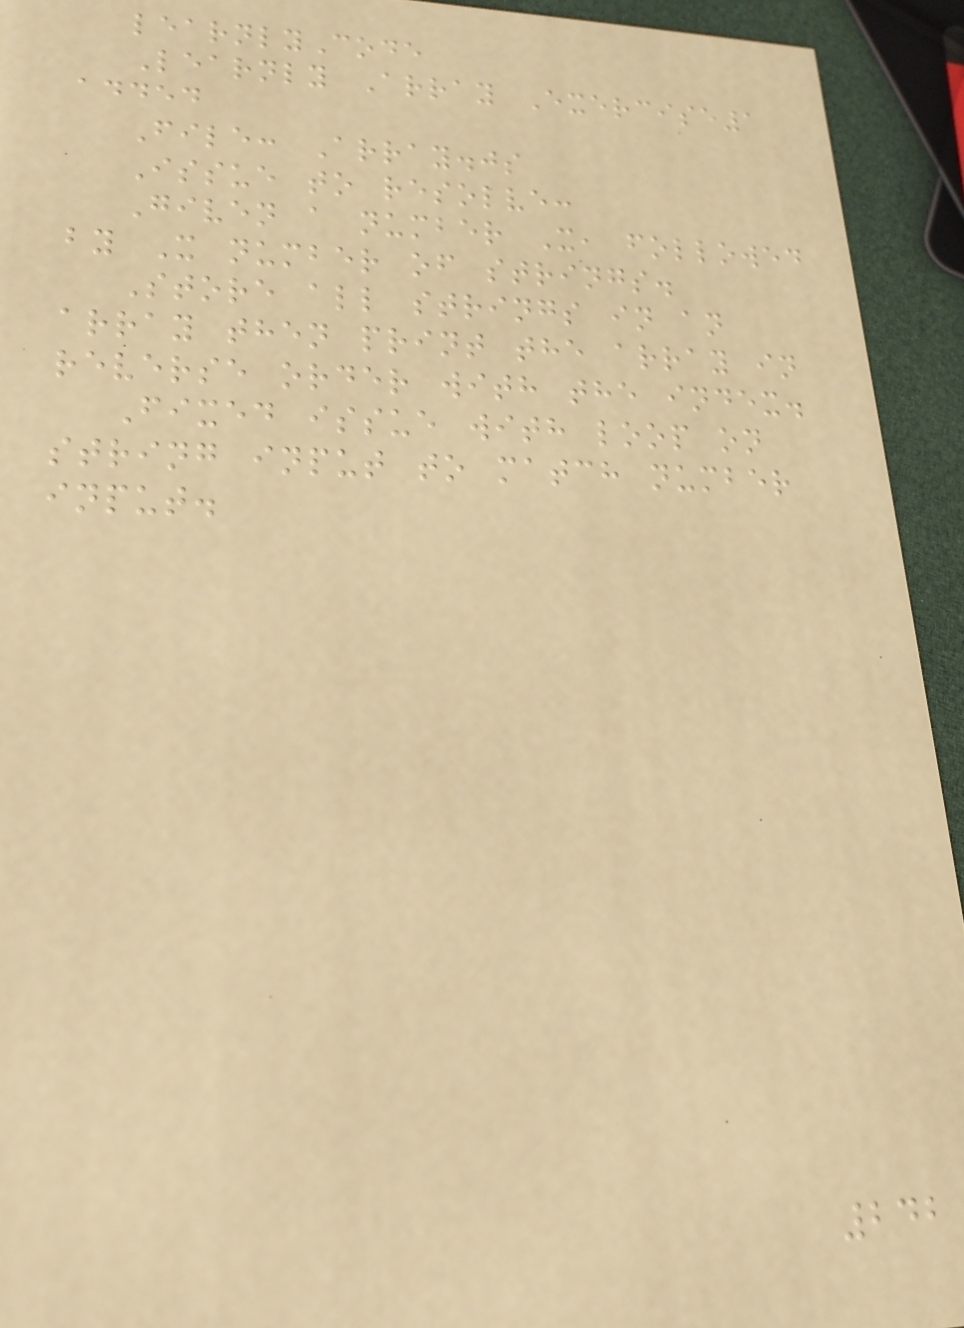learnlyCode
Learnly Array Exercise1
added
File: Array.js
Issue to resolve:
Given a number X, followed
by X number of strings.
Store all strings in an
array then print the array in
reverse order with the index.
Fixed issue with loop on
string input to match number
input.
242
